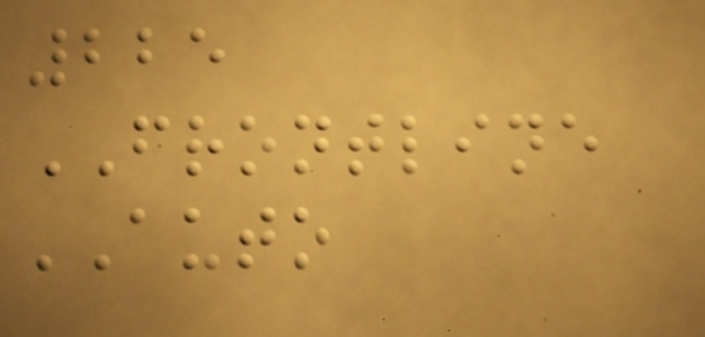225
FRONTLINE
AUTO
